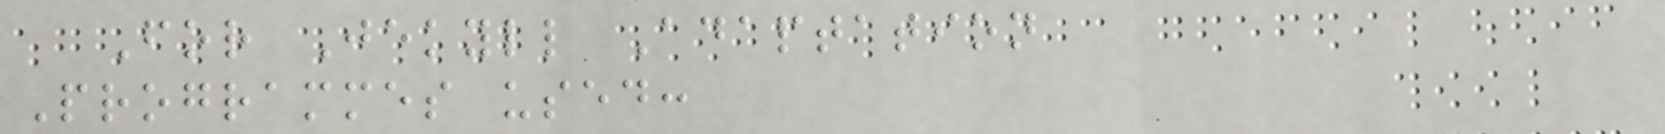For Jekyll Adaptation
Programmes used:
